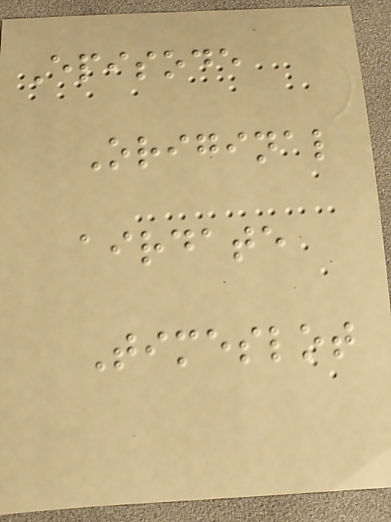Episode
Original
airdate
Timeslot
